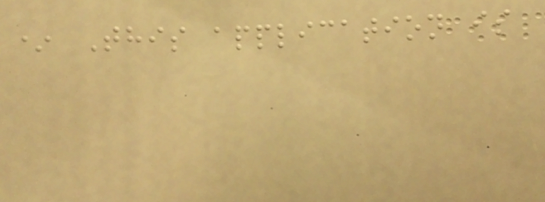* This application is
